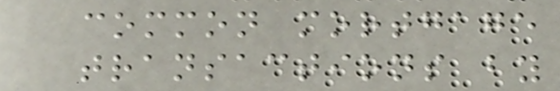common mortgage
transactions by
